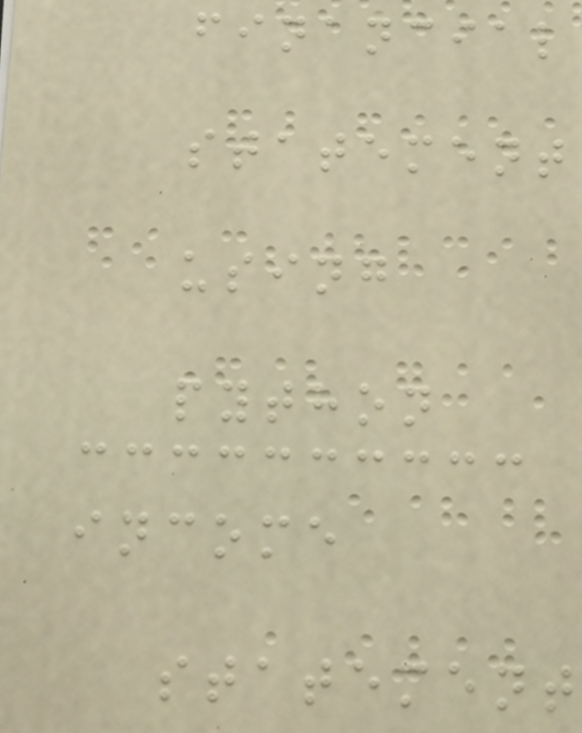financial
statement
using
python
income
statement
